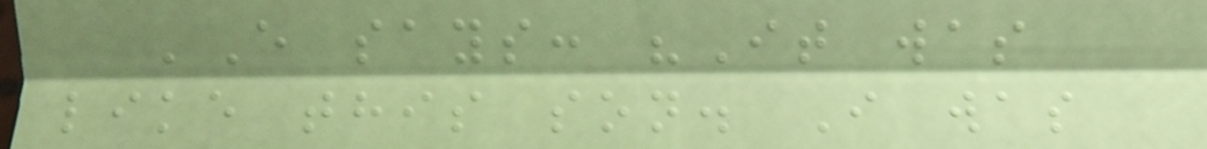'E says: "It was
like this son. I was
